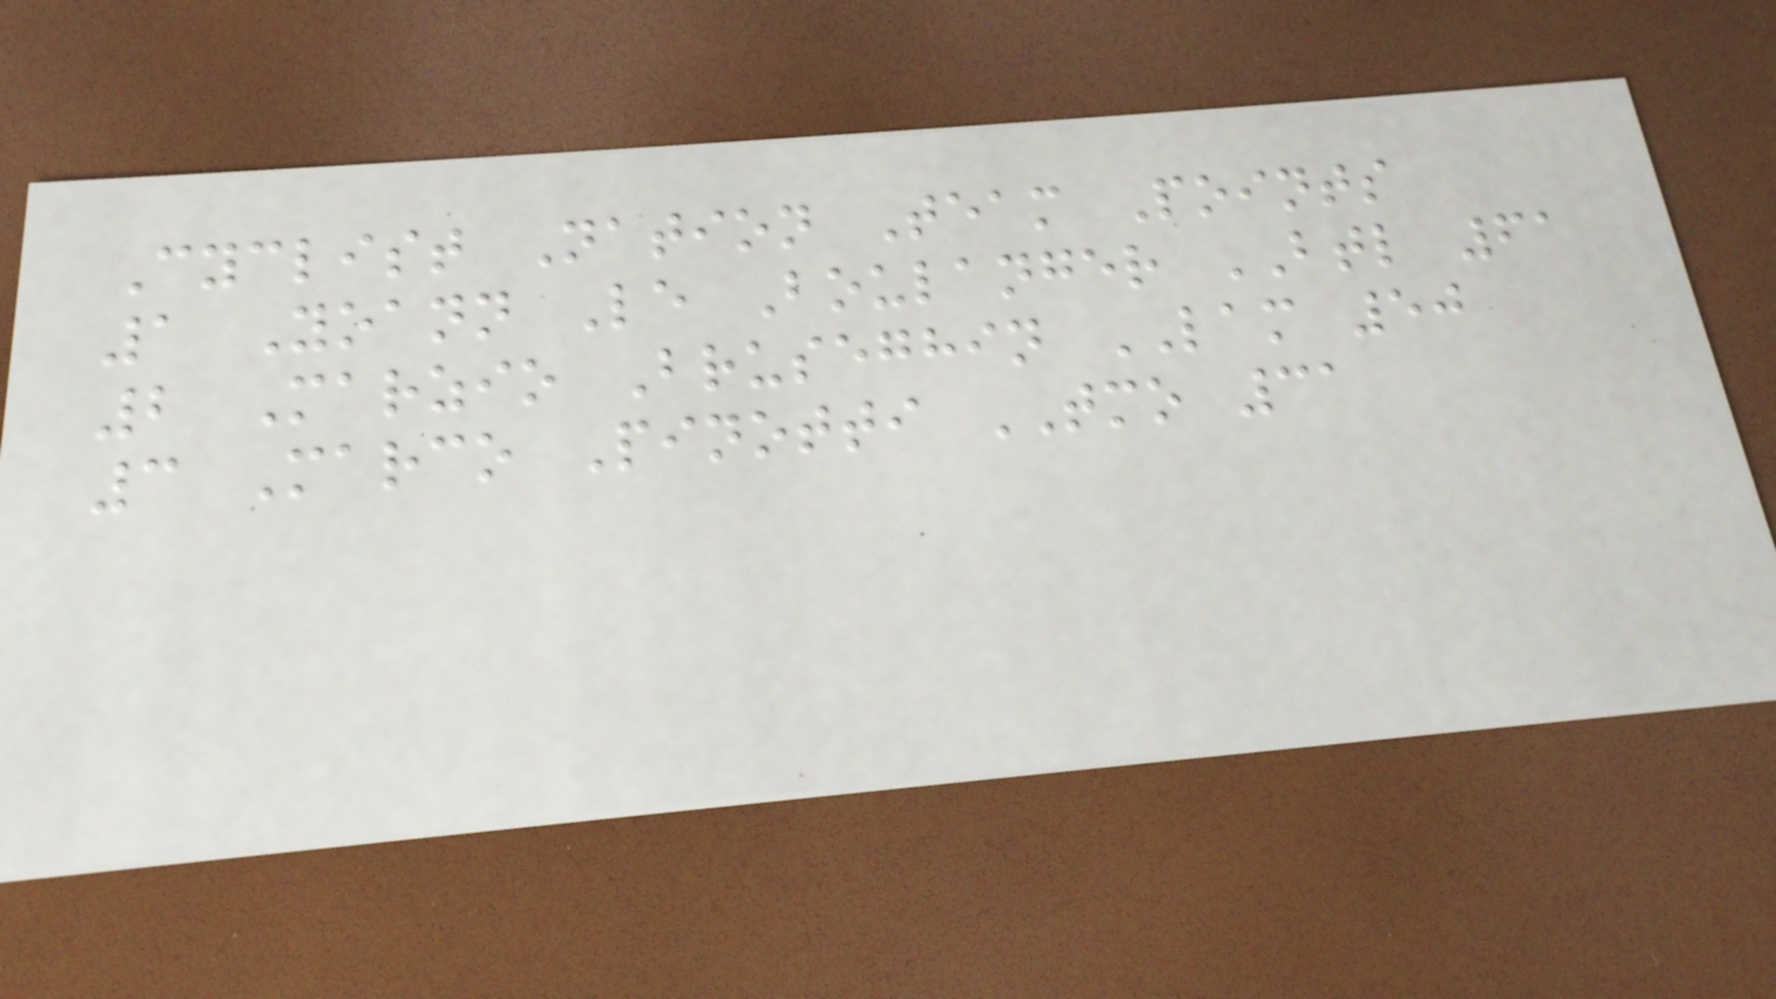Cyclist Nation Team Points
1 Yoann Le Boulanger BTL 61
2 Marzio Bruseghin LAM 50
3 Marco Pinotti TMO 31
